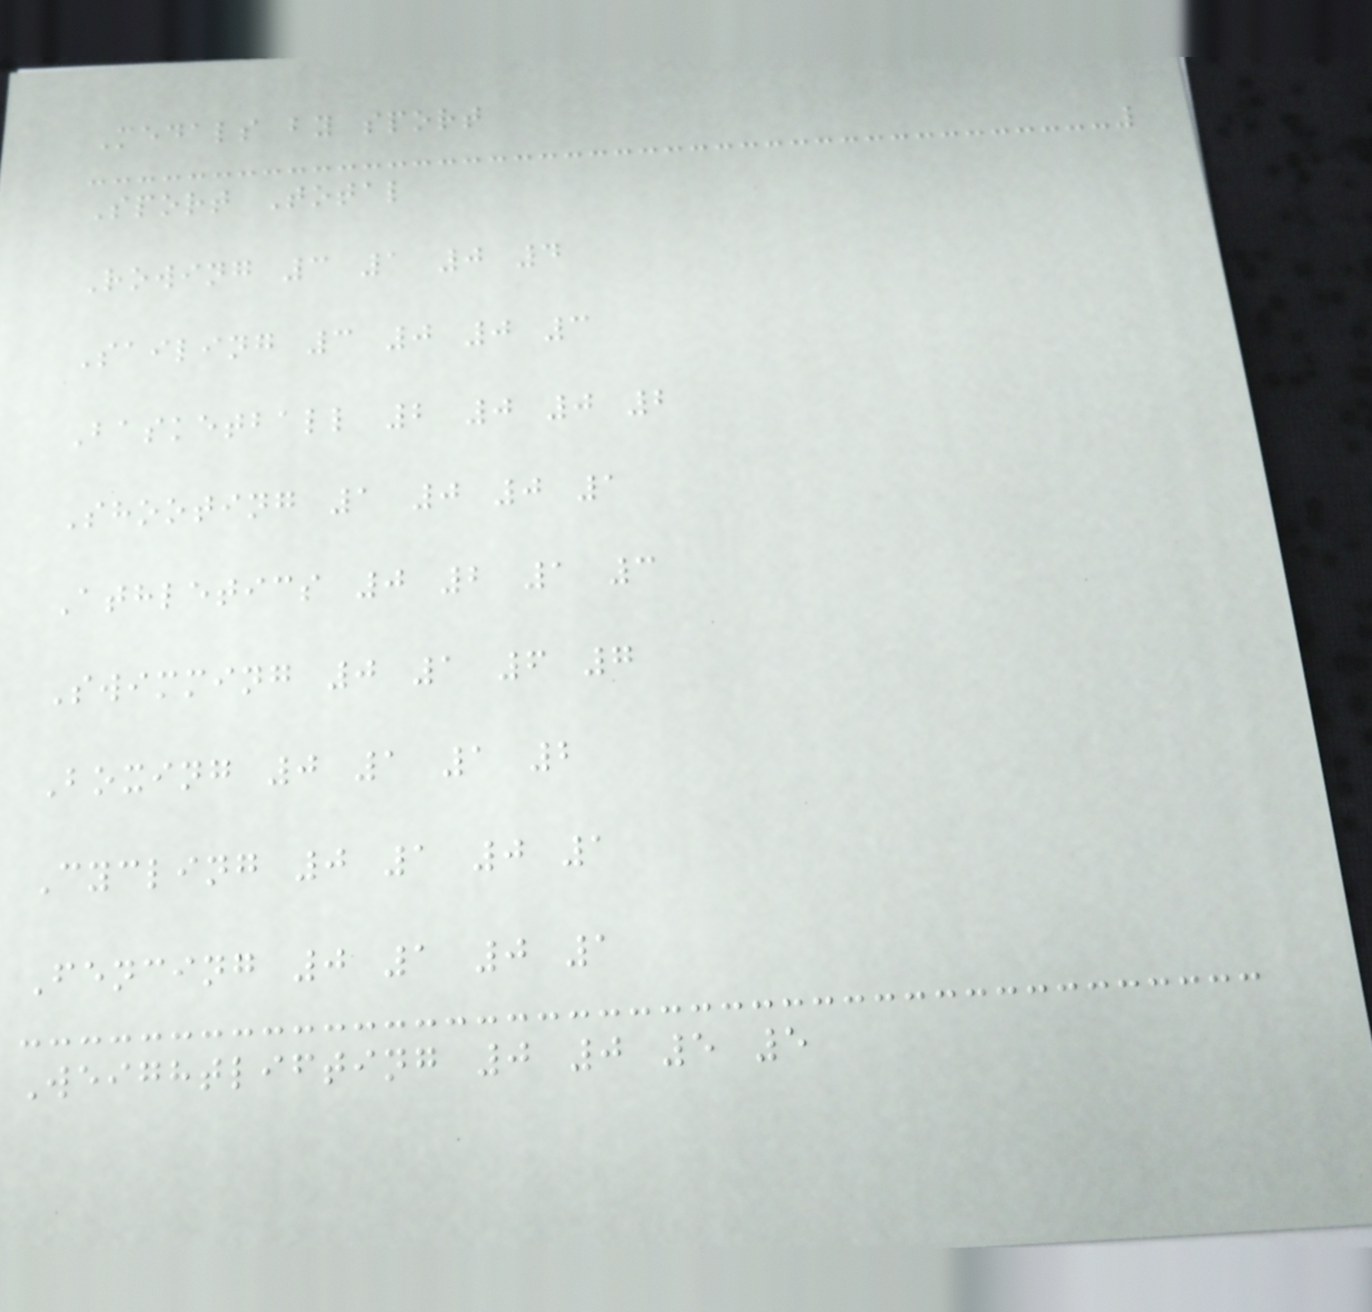Medals by sport
Sport Total
Rowing 3 1 0 4
Sailing 3 0 0 3
Basketball 2 0 0 2
Shooting 1 0 0 1
Athletics 0 2 1 3
Swimming 0 1 6 7
Boxing 0 1 1 2
Cycling 0 1 0 1
Fencing 0 1 0 1
Weightlifting 0 0 5 5
